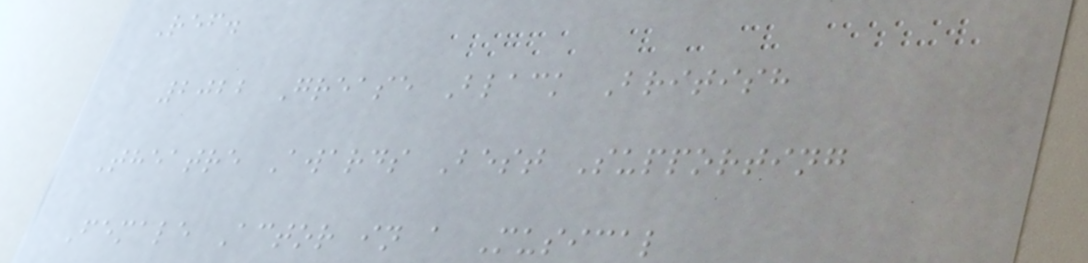Ref.
2022 Grease Black British
Theatre Awards Best Supporting
Female Actor in a Musical
